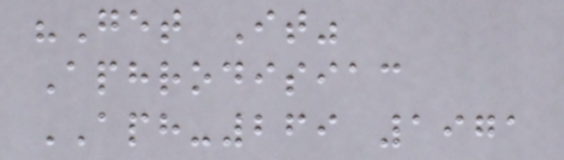"Get It"
Aphrodisiac
APH-269 1971
